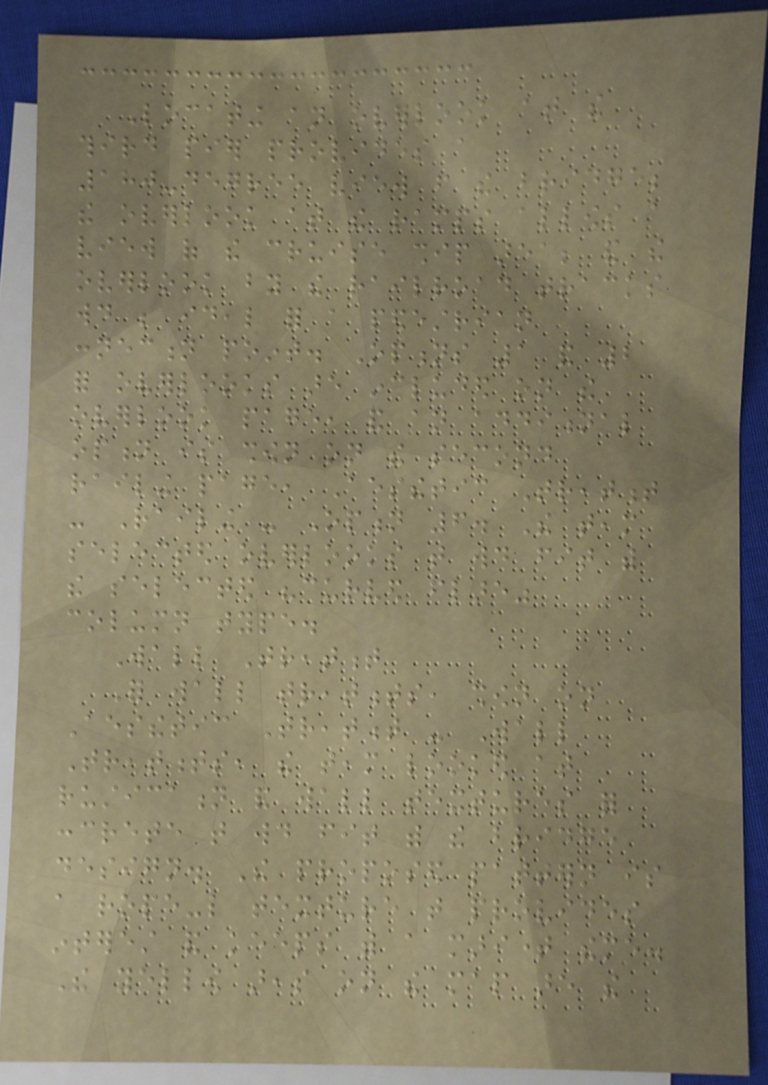Locating an overlook at the
third pier provides a
180-degree view from the bridge;
the overlook at the ramps allows a
view of the cruise ship area; and the
overlook by the railroad tracks
would be ideal for a pedestrian
connection point. Options 1 and 2
for overlooks are included on the
overlook page, and an additional
option is shown on the second
railing page, Aesthetic Treatment
- Railing - Option 6. The team
selected overlooks that would fit with
the selected "curved flare"
column type.
Wall Treatment
For wall treatments, shown on
Aesthetic Treatment - Wall
Treatments, the team looked at
rustication and wall textures for
concrete that would fit with the bridge
design. The proposed pattern is
a rope-like texture that provides
interest and keeps with a maritime theme.
The yellow areas on the map are the
